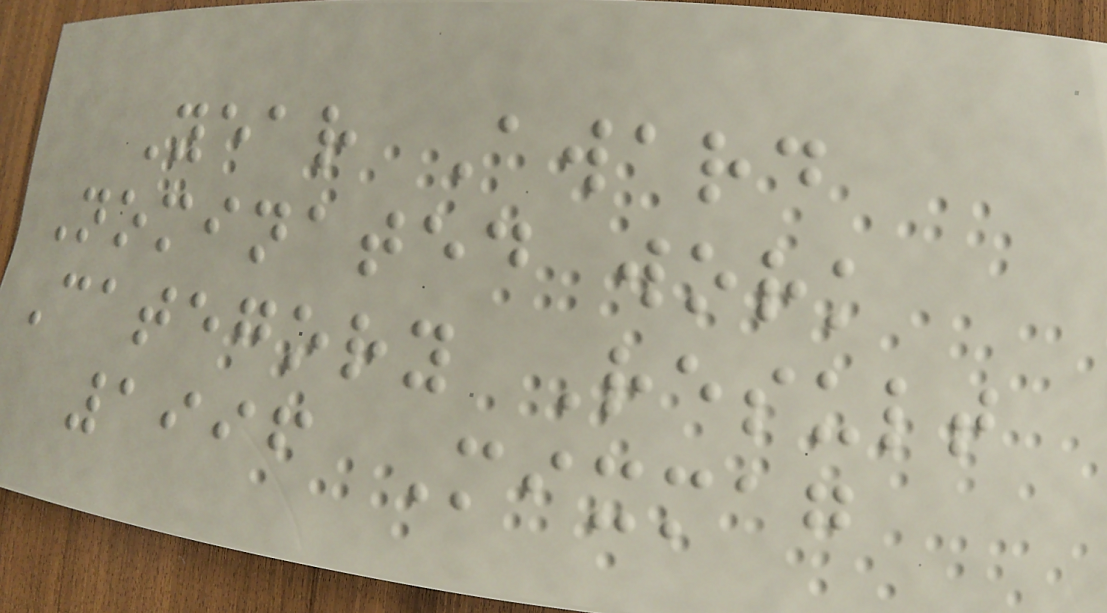Year Award
Nominated work
Category Result
1996 Mixmag
